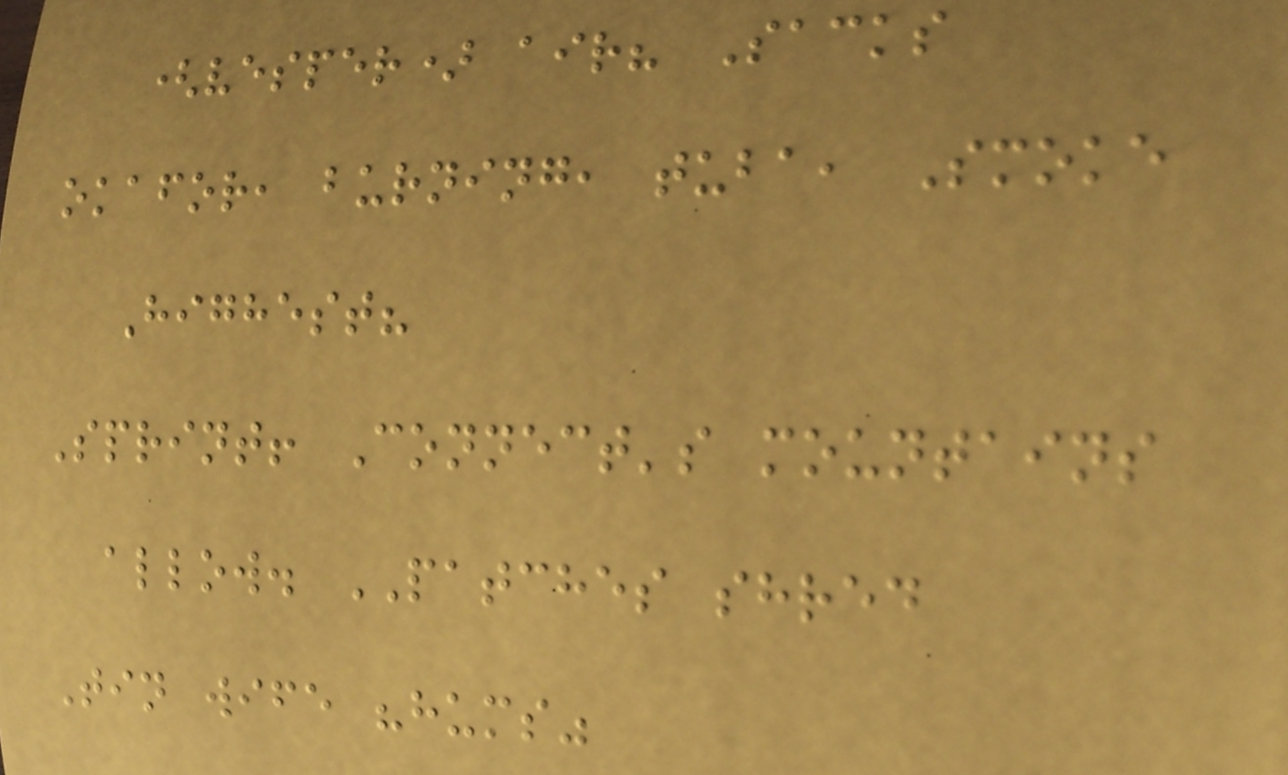(vesper) air? Sacks
okafor, burning, tuba, Smoke
Highest?
Sprint! Connect's mountains
allow. PATCHES shred
Tin wife "hums"
